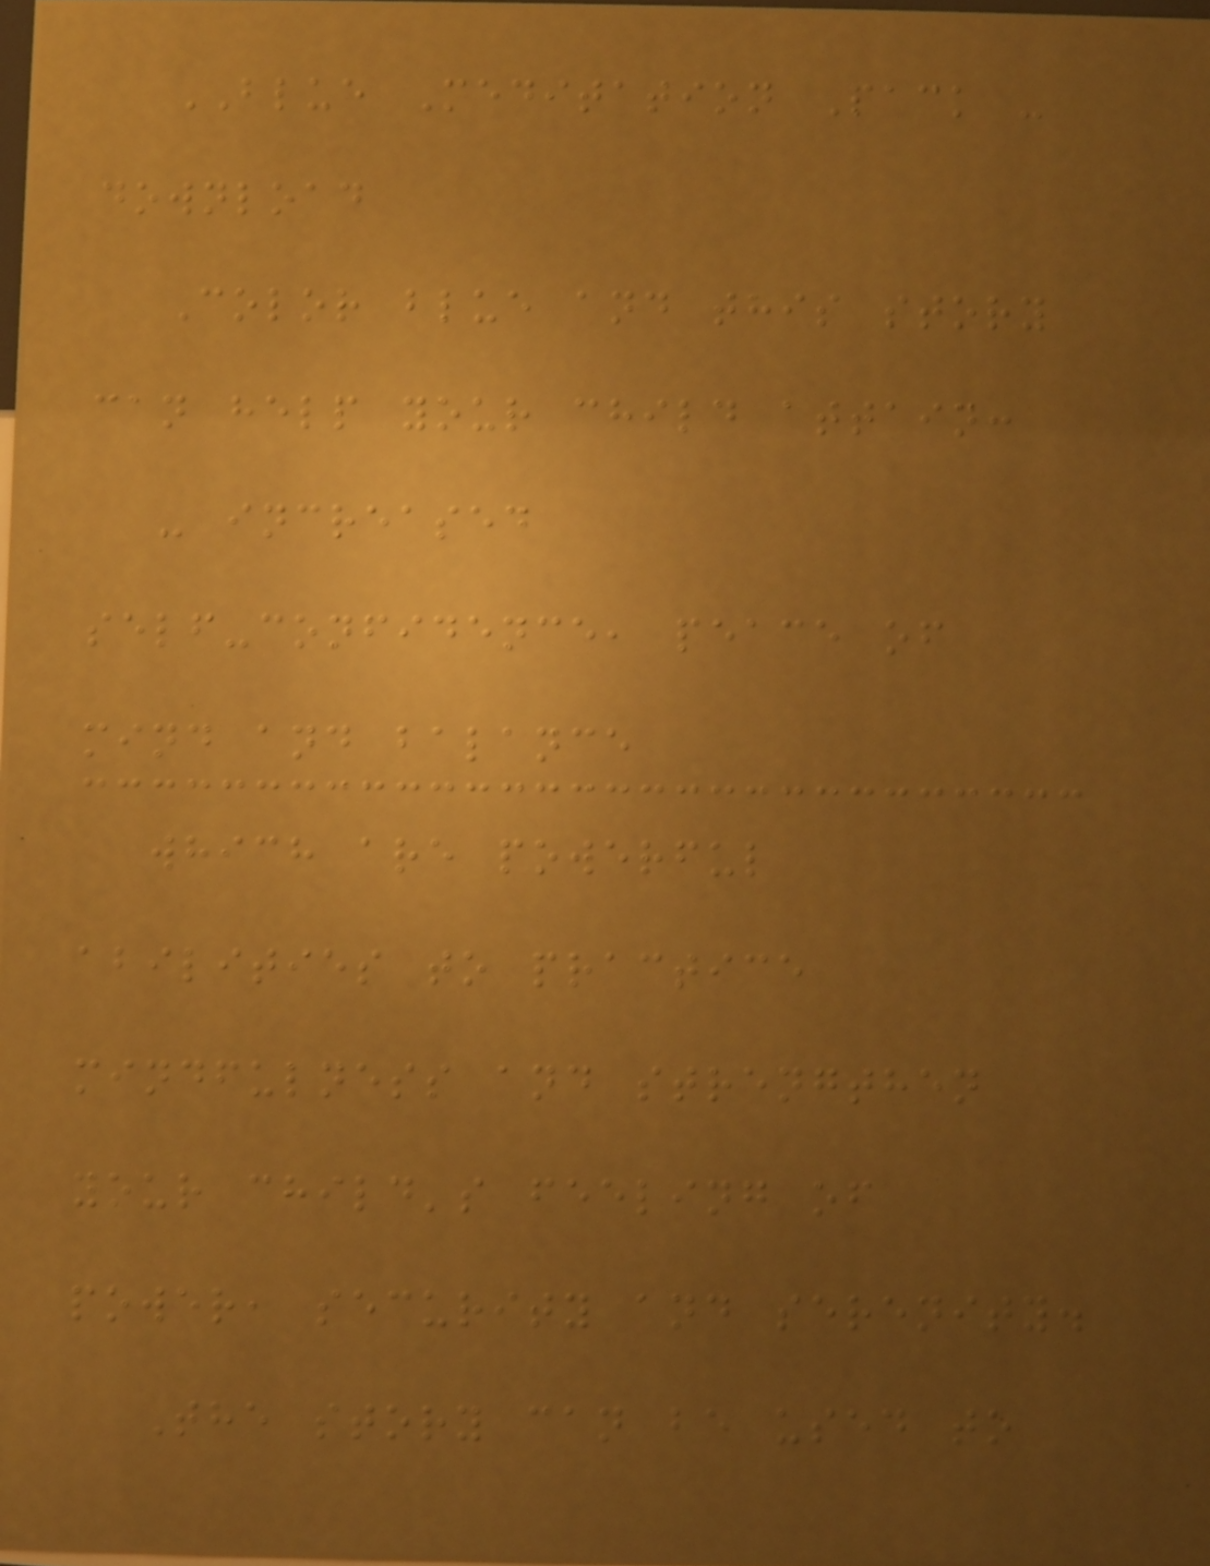BLUE Meditation Pack -
download
Color blue and this story
can help your child attain:
- increased
self-confidence, peace of
mind and balance
which are powerful
abilities to practice
mindfulness and strengthen
your child's feeling of
power, security and serenity.
The story can be used to
